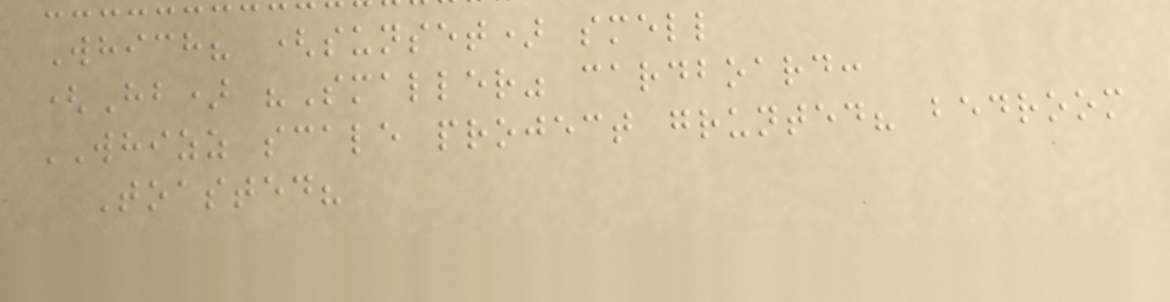Which? (sunset) smell
(Hb) "Smaller" cardboard:
WHIZZ scale project grunted? bedroom
Toasted?
